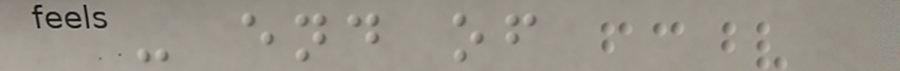- end of
